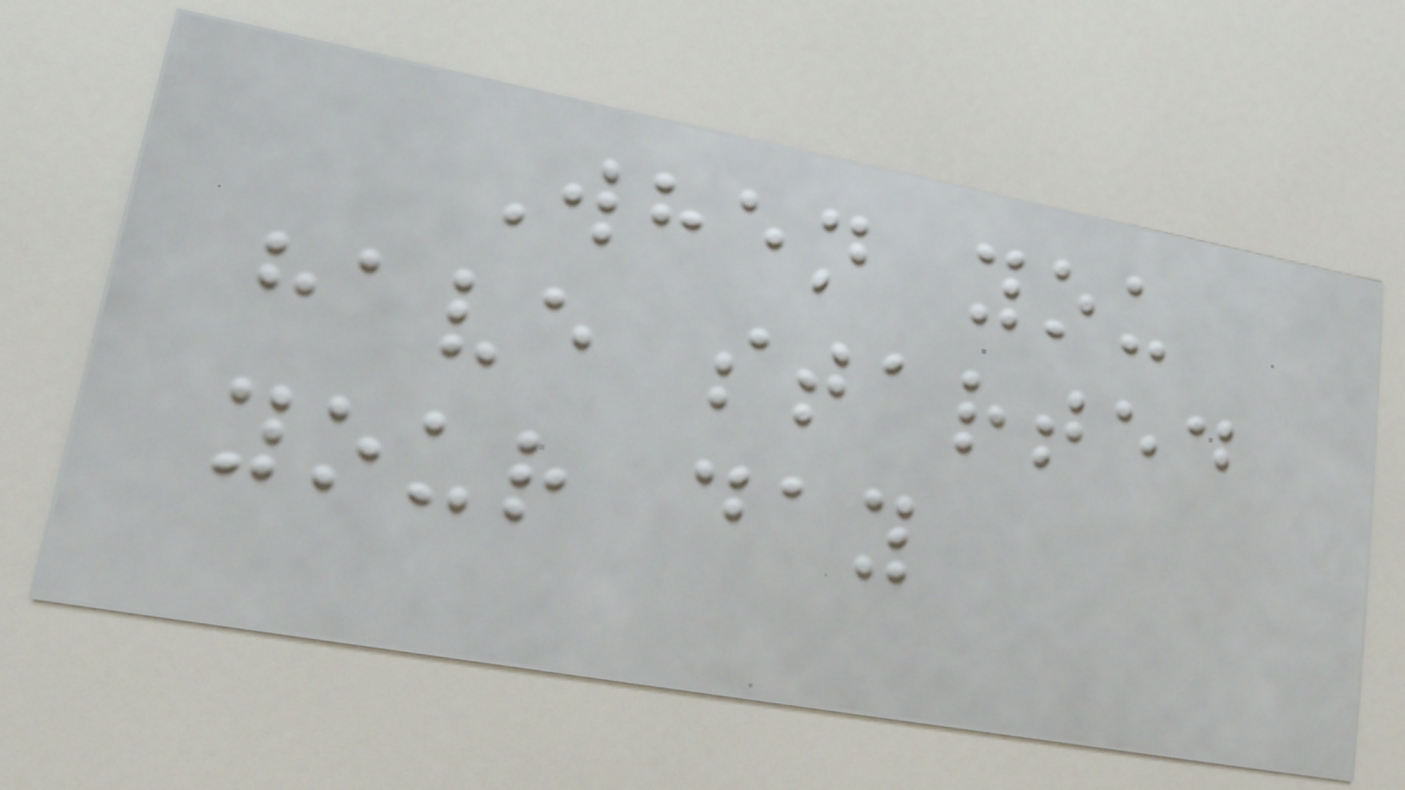When you
have started
your day
